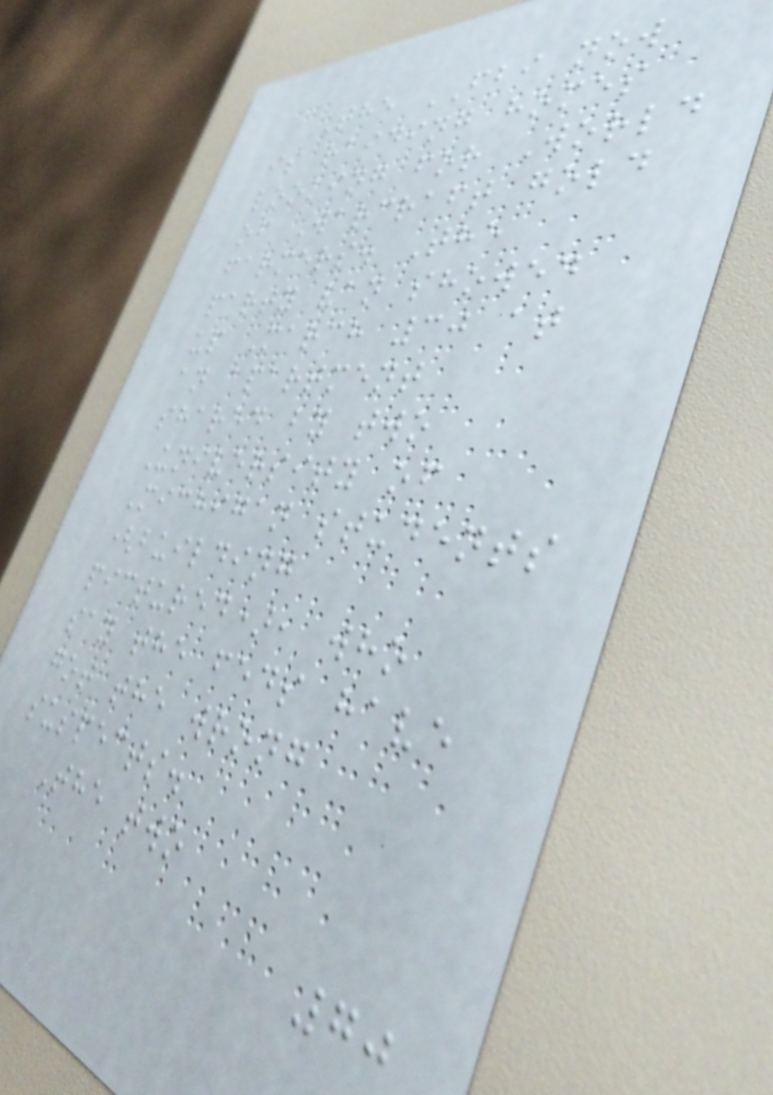The FBI now
is raiding homes
looking for World
of Warcraft gold
farmers. The
party van showed
up March 30 at
an apartment
shared by two
University of
Michigan students
(building
pictured), who
say the feds have
got the wrong
suspects.
The two
70
